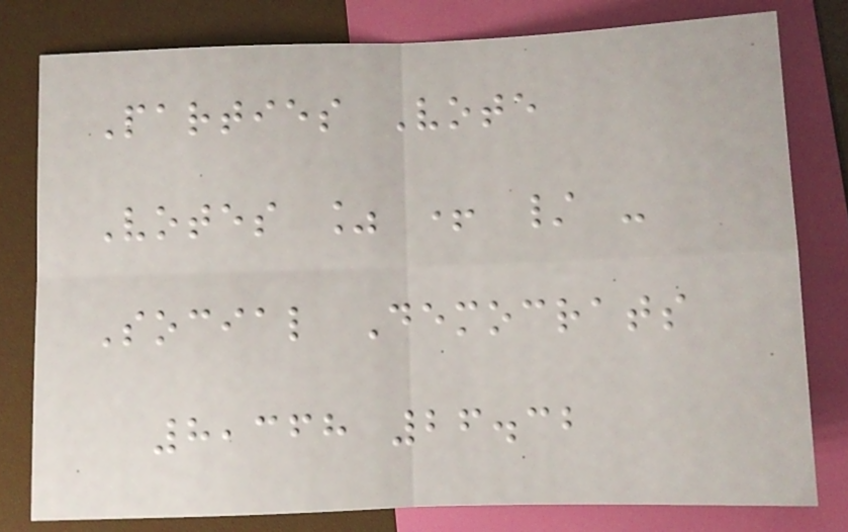Parties Vote
Votes % + / -
Social Democrats
8,368 26.32
